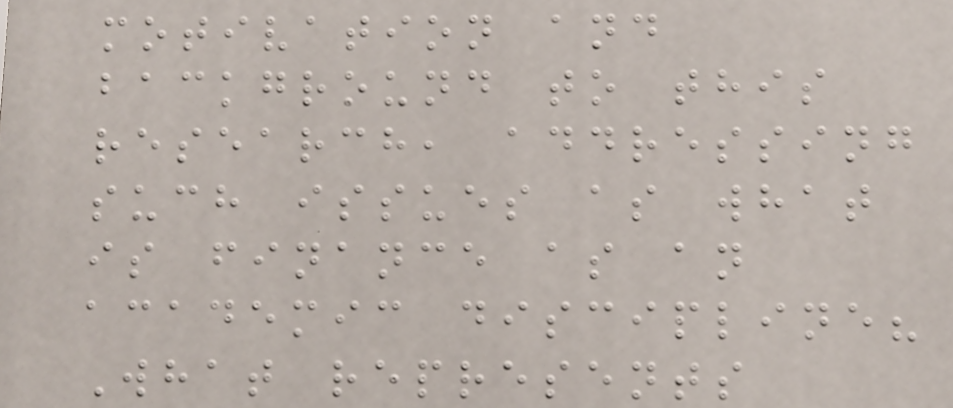motivation and
background to this
research, addressing
such issues as what
is finance as an
academic discipline?
What represents
